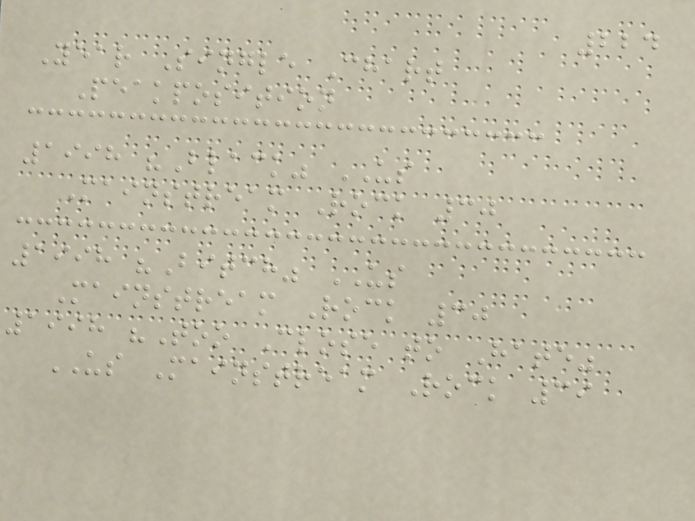224
Year Single Chart
Peakposition
1998 "Black" US
Mainstream Rock 30
1998 "Bitch" US
Mainstream Rock 30
1998 "Too Close to Hate"
US Mainstream Rock 39
